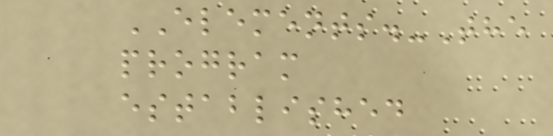ELEMENTS.-The
program
established
